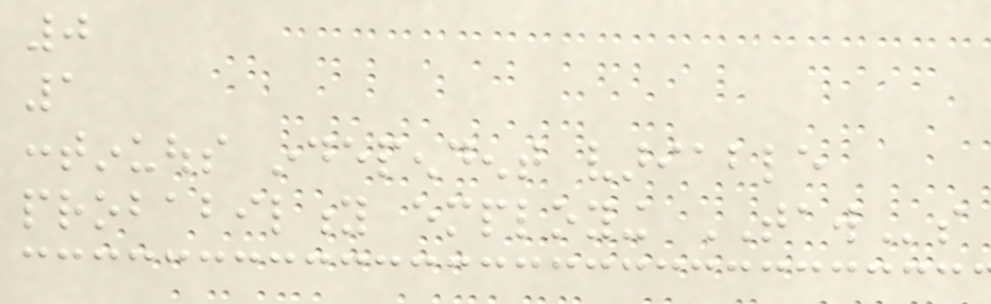0
1
continuous independent variable
probability employing TAWs
